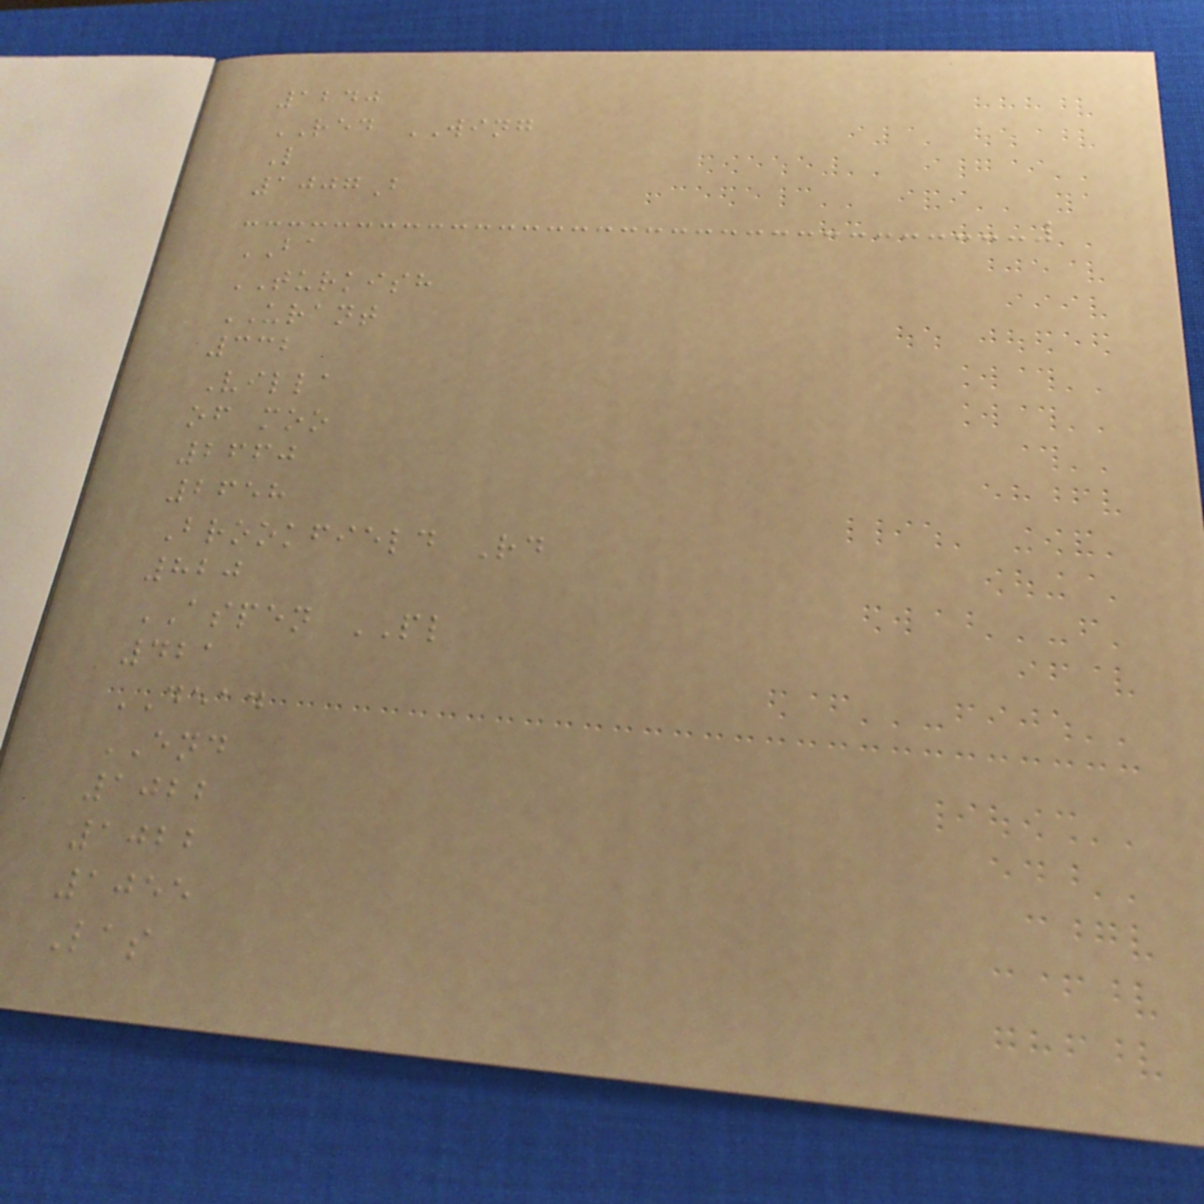1240
RED WING
L
1007B
BA
TURKISH
URANT
332
Villa
of moo
2660
2658
Brookfield Rd
820
ASPEN PL
421
DEAD
END
1022
1022
1055
Las
